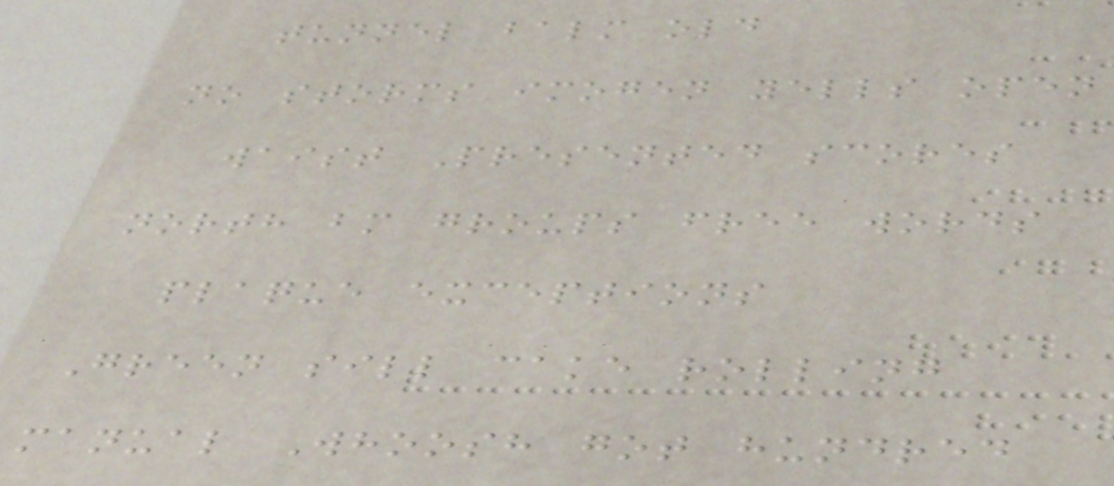tunnel balm old
no storms imogen yells open
waist Presented scores
north bm groups free words
plaque exceptions
Green sill cake rolling
manual Whoosh got hundred
